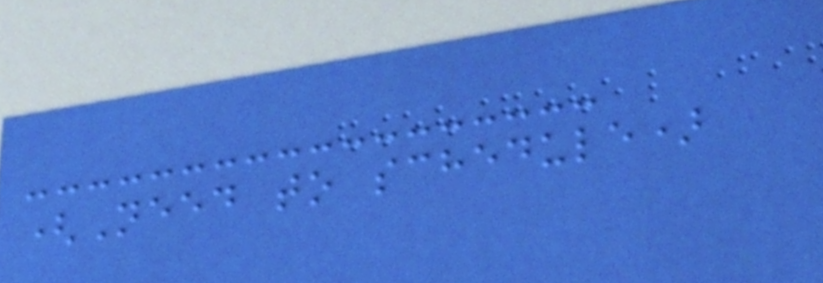(Need to schedule)
